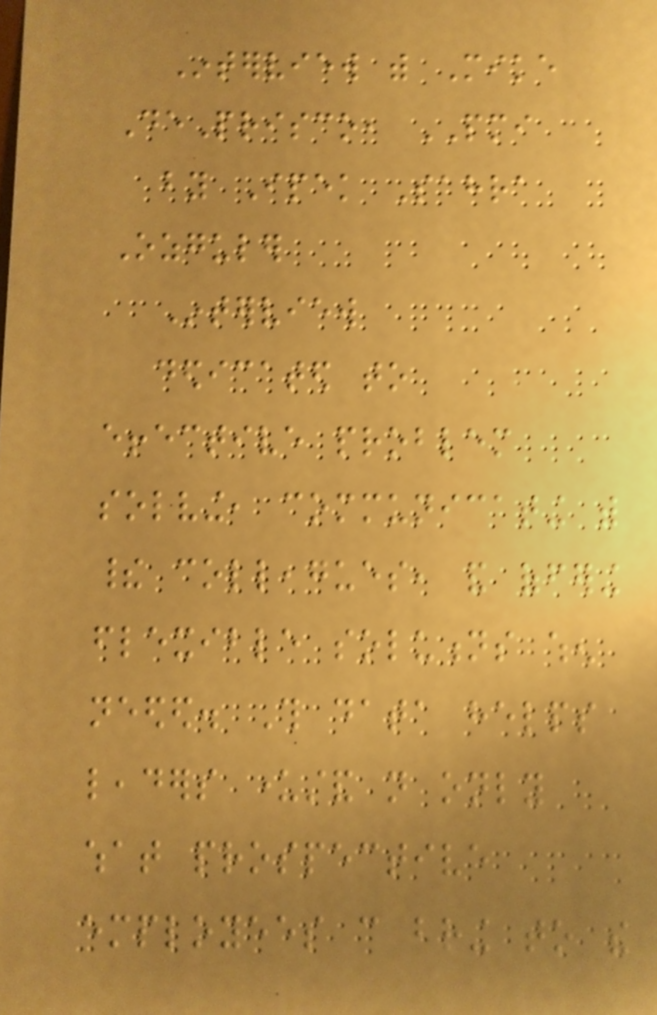Interview with Mike
DePrisco, PMI
by Ipek Sahra
Ozguler
Interview
dedicated to
effective problem
solving, communicating with
their colleagues, and offering
flexible solutions when
needed. This data helps
leaders understand not only
what prospective
employees can bring to the
